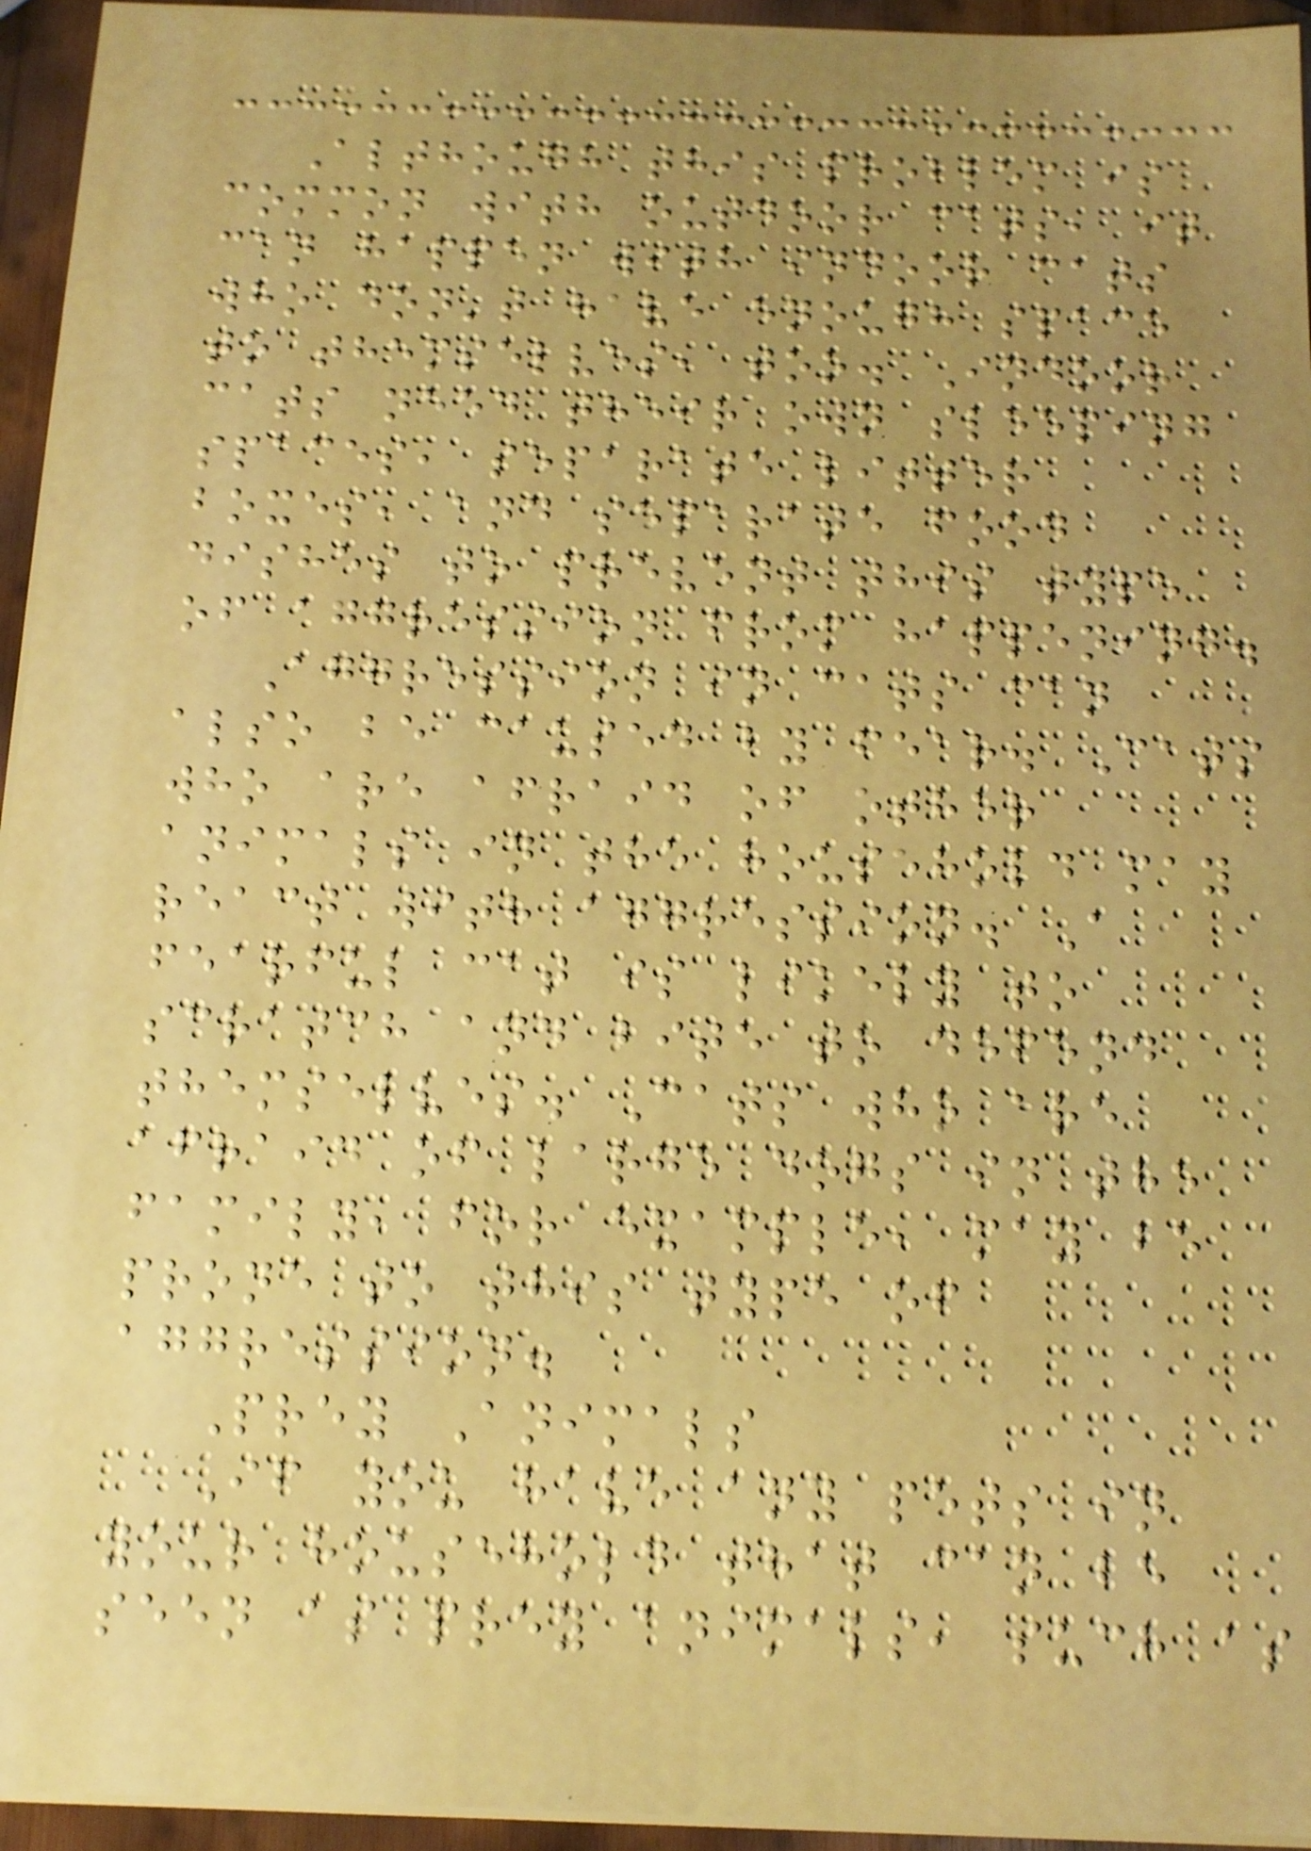Although this problem is
common with outdoor cats, it
can happen with indoor cats
who don't have enough space
to themselves, too. Indoor
cats need their own sleeping
spaces, separate litter
boxes, and separate food
dishes to prevent this type
of aggression from happening.
Aggression in cats can
also be caused by fear. Cats
who are afraid of other
animals in the household may
react with aggression. A
fearful cat is likely to
scratch and bite to defend
themselves. Cats who are
afraid of large dogs in the
family, for example, may be
prone to this type of
aggression.
Prey Animals
If you have any pets in
your household that can be
seen as prey animals, such as
